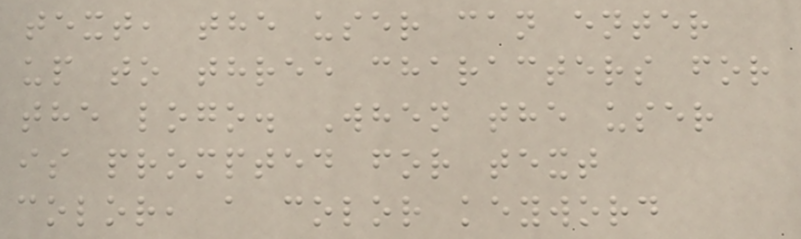text, the user can enter
up to three characters for
the logo. When the user
is prompted for text
color, a color keyword
